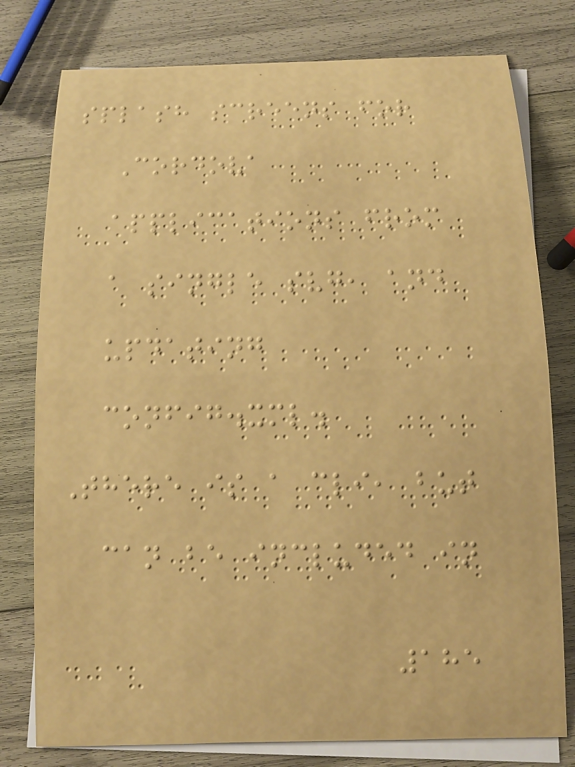splash screens for
Cordova
applications from
a single svg, and
updating
config.xml.
There is a cli, but
can be included in
185
